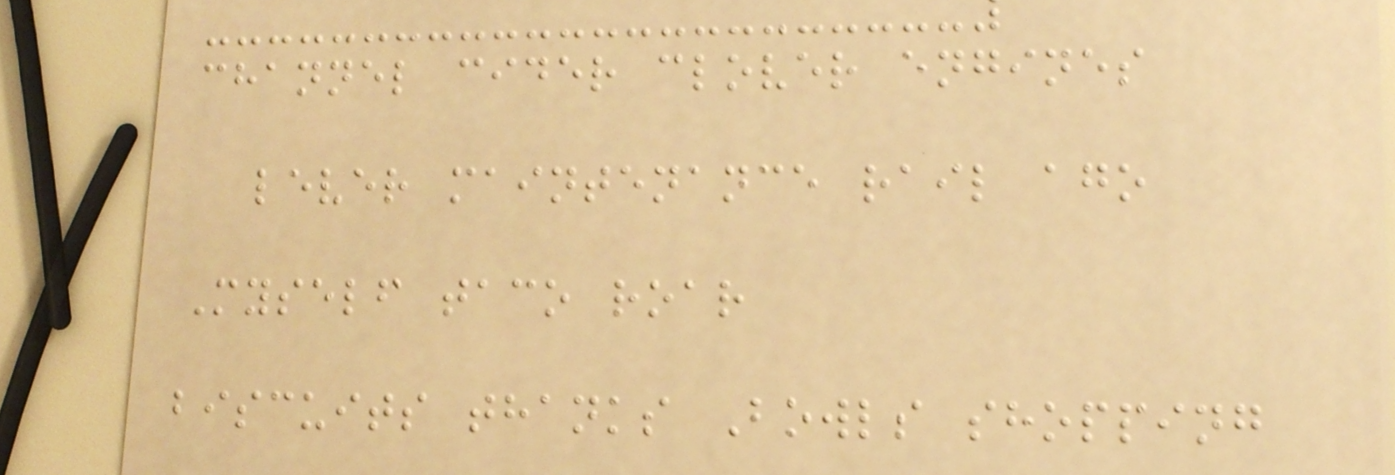channel cider clover engines
lever maintenance rail ago
Myself taco roar
biscuits thanks Bowls shopping
